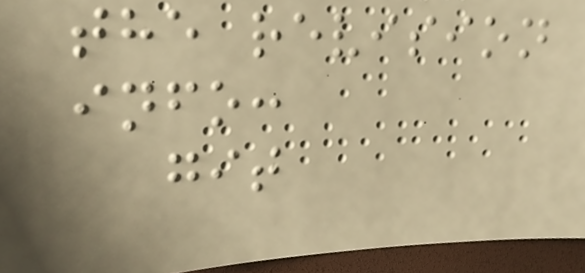the revision
info:
git
